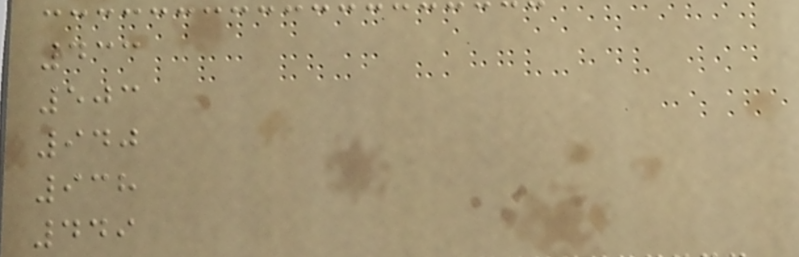433
503
940
938
449
